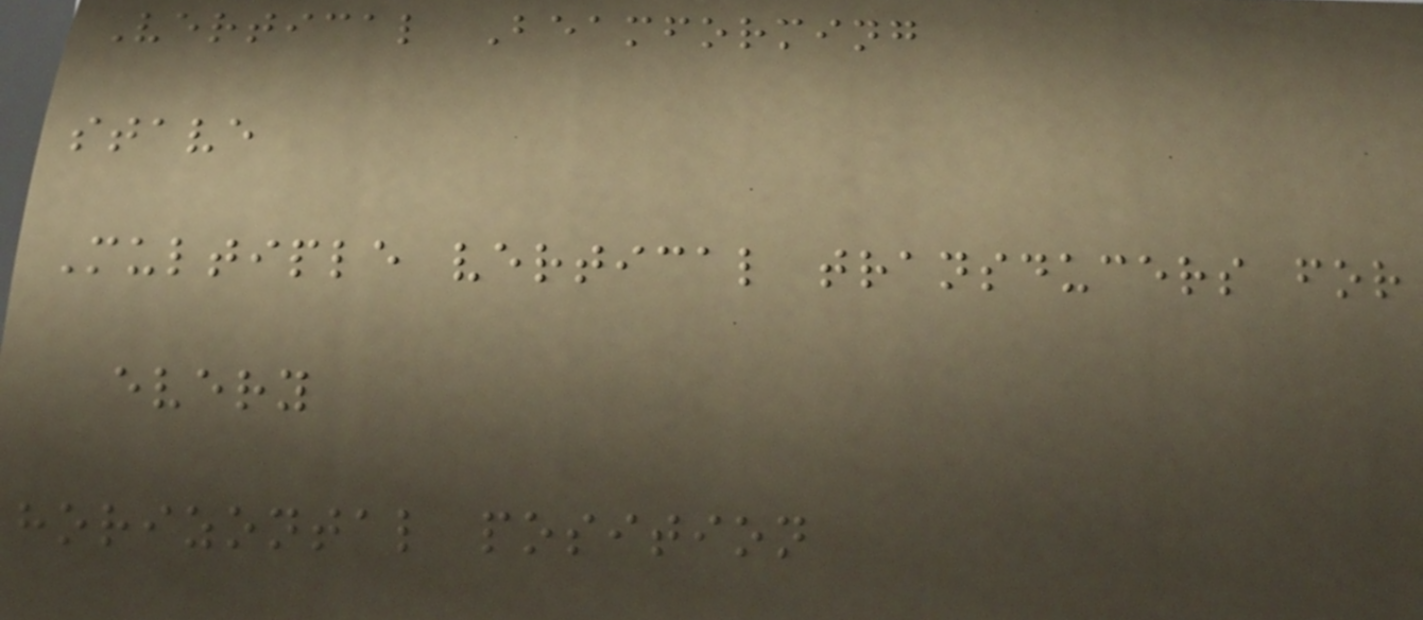Vertical Beamforming
stave
Multiple vertical transducers for
every
horizontal position
